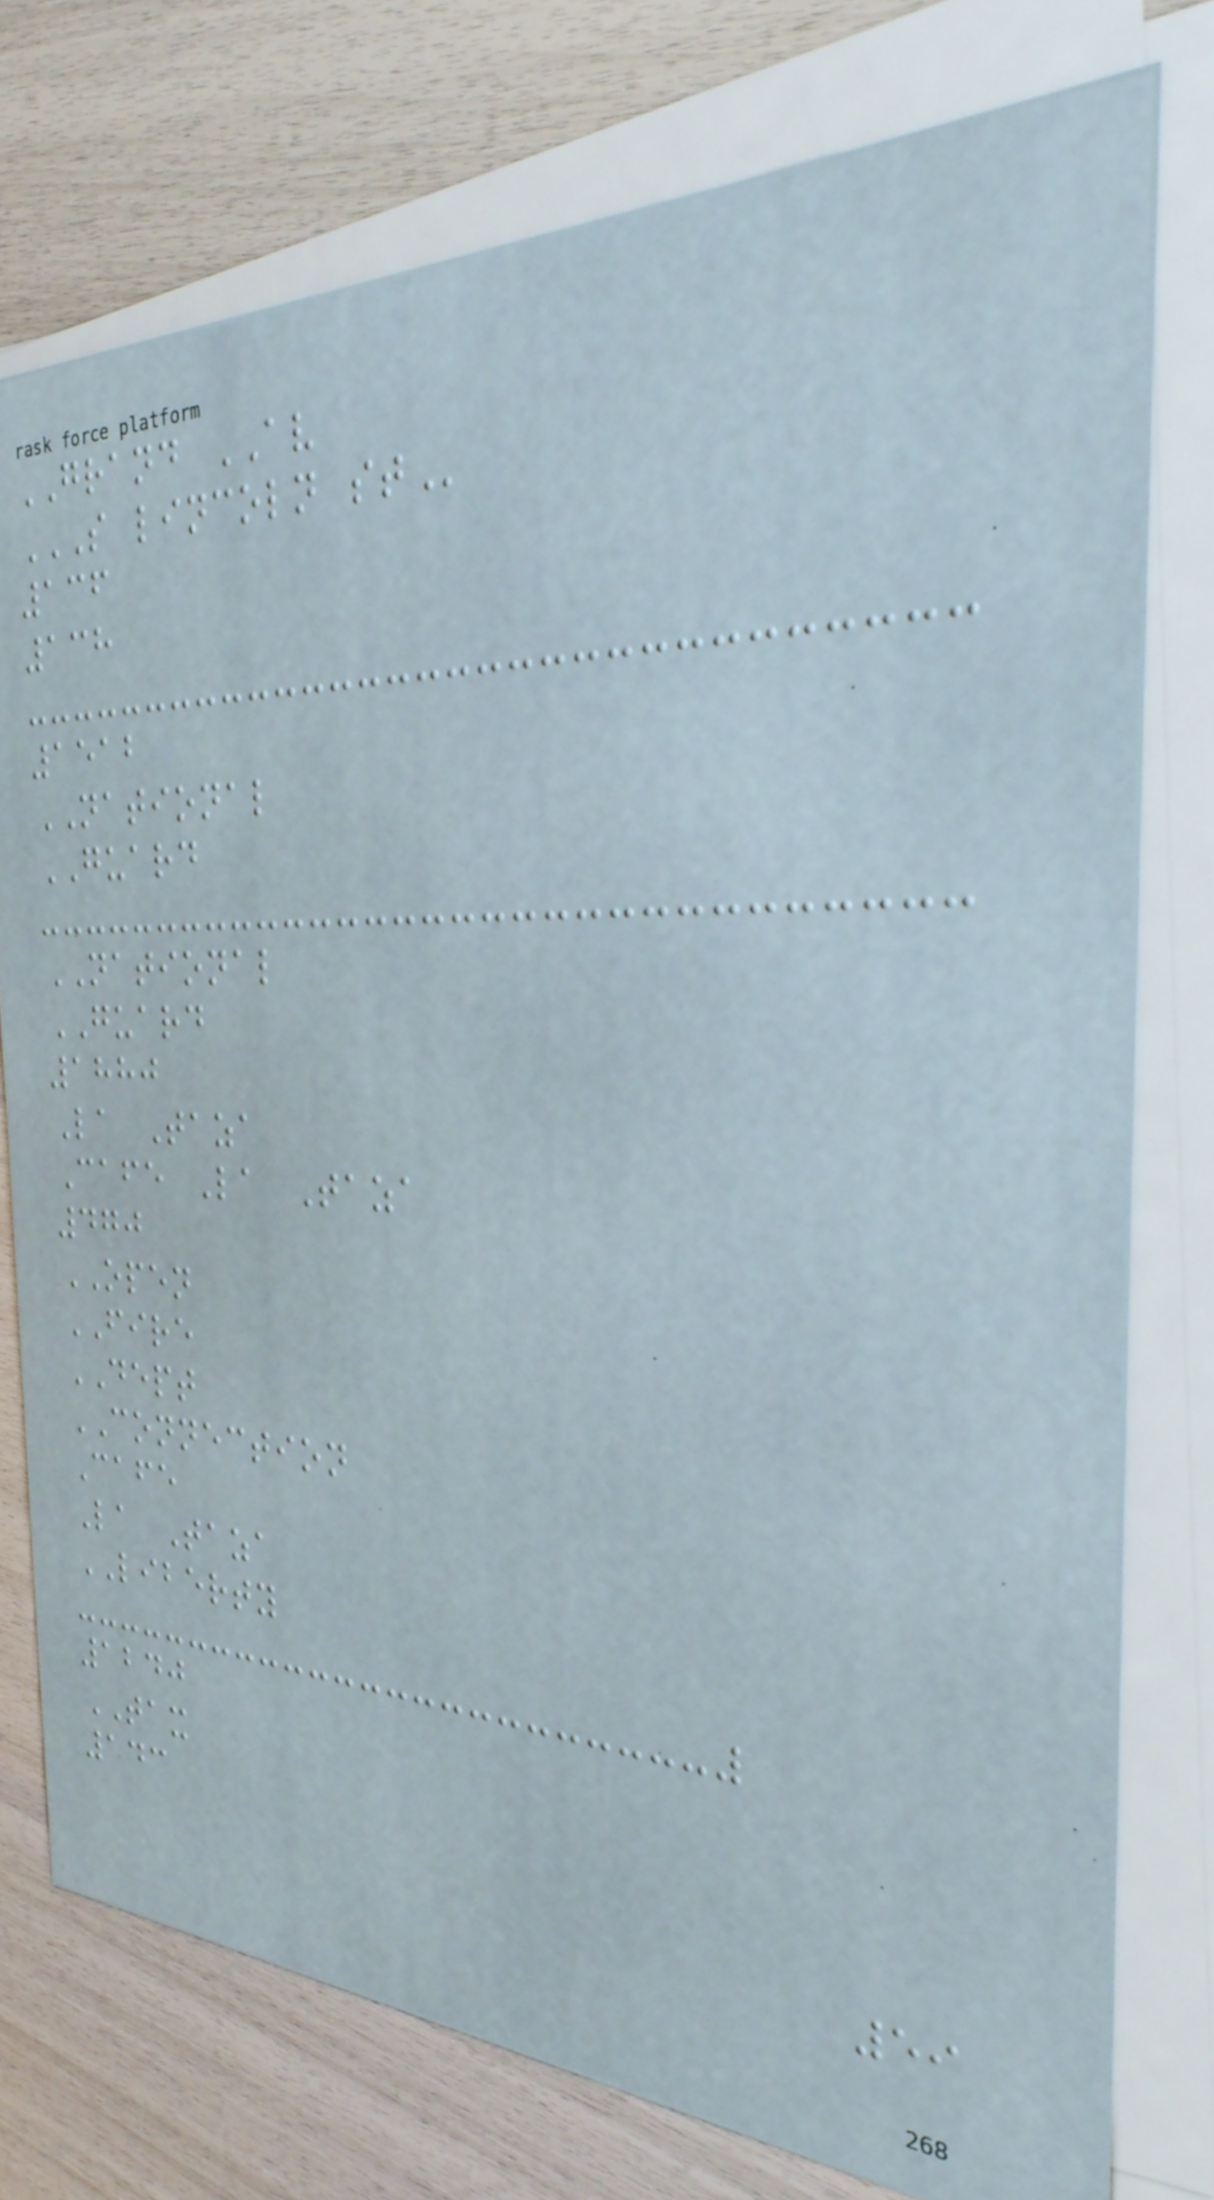GRAND AV
S LINCOLN ST
136
138
1512
NATIONAL
GUARD
NATIONAL
GUARD
1880
La Taza
Cafe La Taza
470
OPEN
FIRE
DEPT
CONNECTION
Cafe
La Taza
LIBERTY
1240
TAX
143
59
